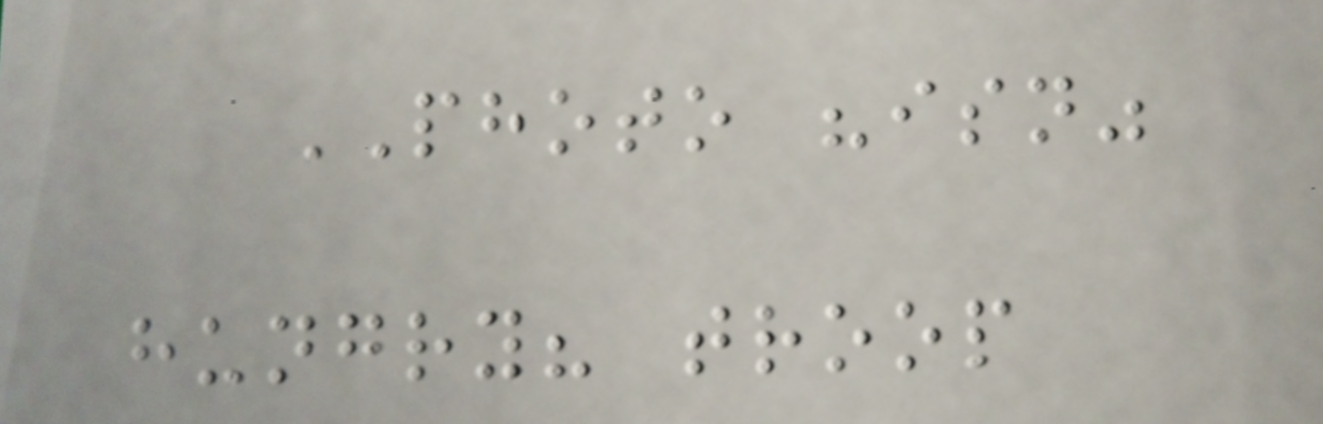PHOTO "isn"
hungry? troop
